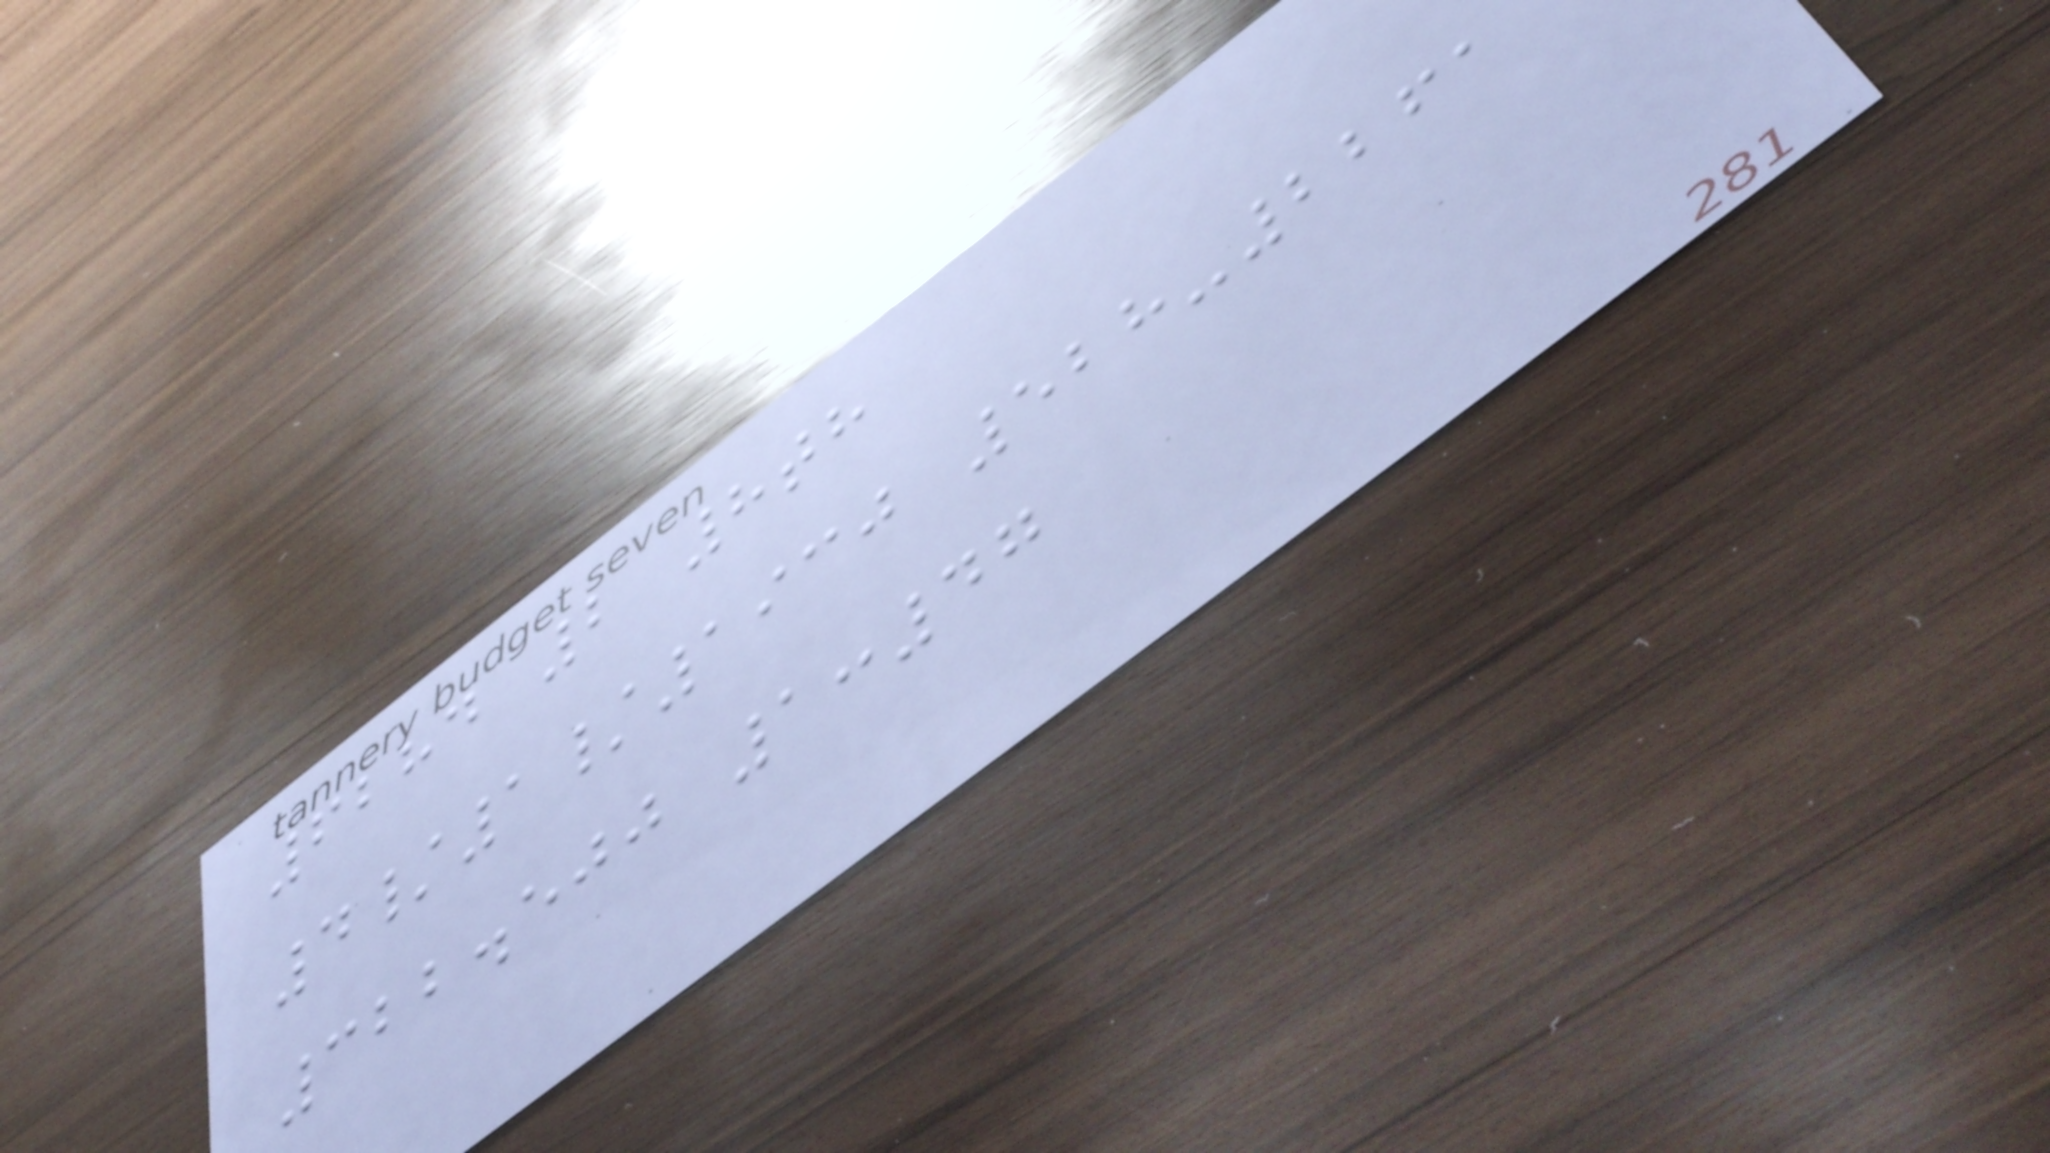6284 2 8th
4/1/1930 528-2261
322.500 1:47
